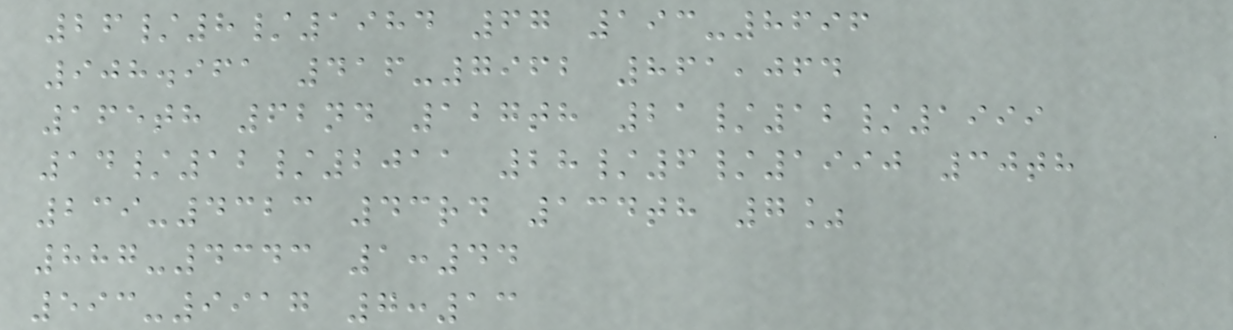26/8/1984 67 193-8696
908.961 416-7962 861,064
165th 62nd 127th 21/12/1999
14/12/2011 28/6/1990 30th
239-4323 43rd 134th 7%
887-4343 1:44
593-9917 7:13
